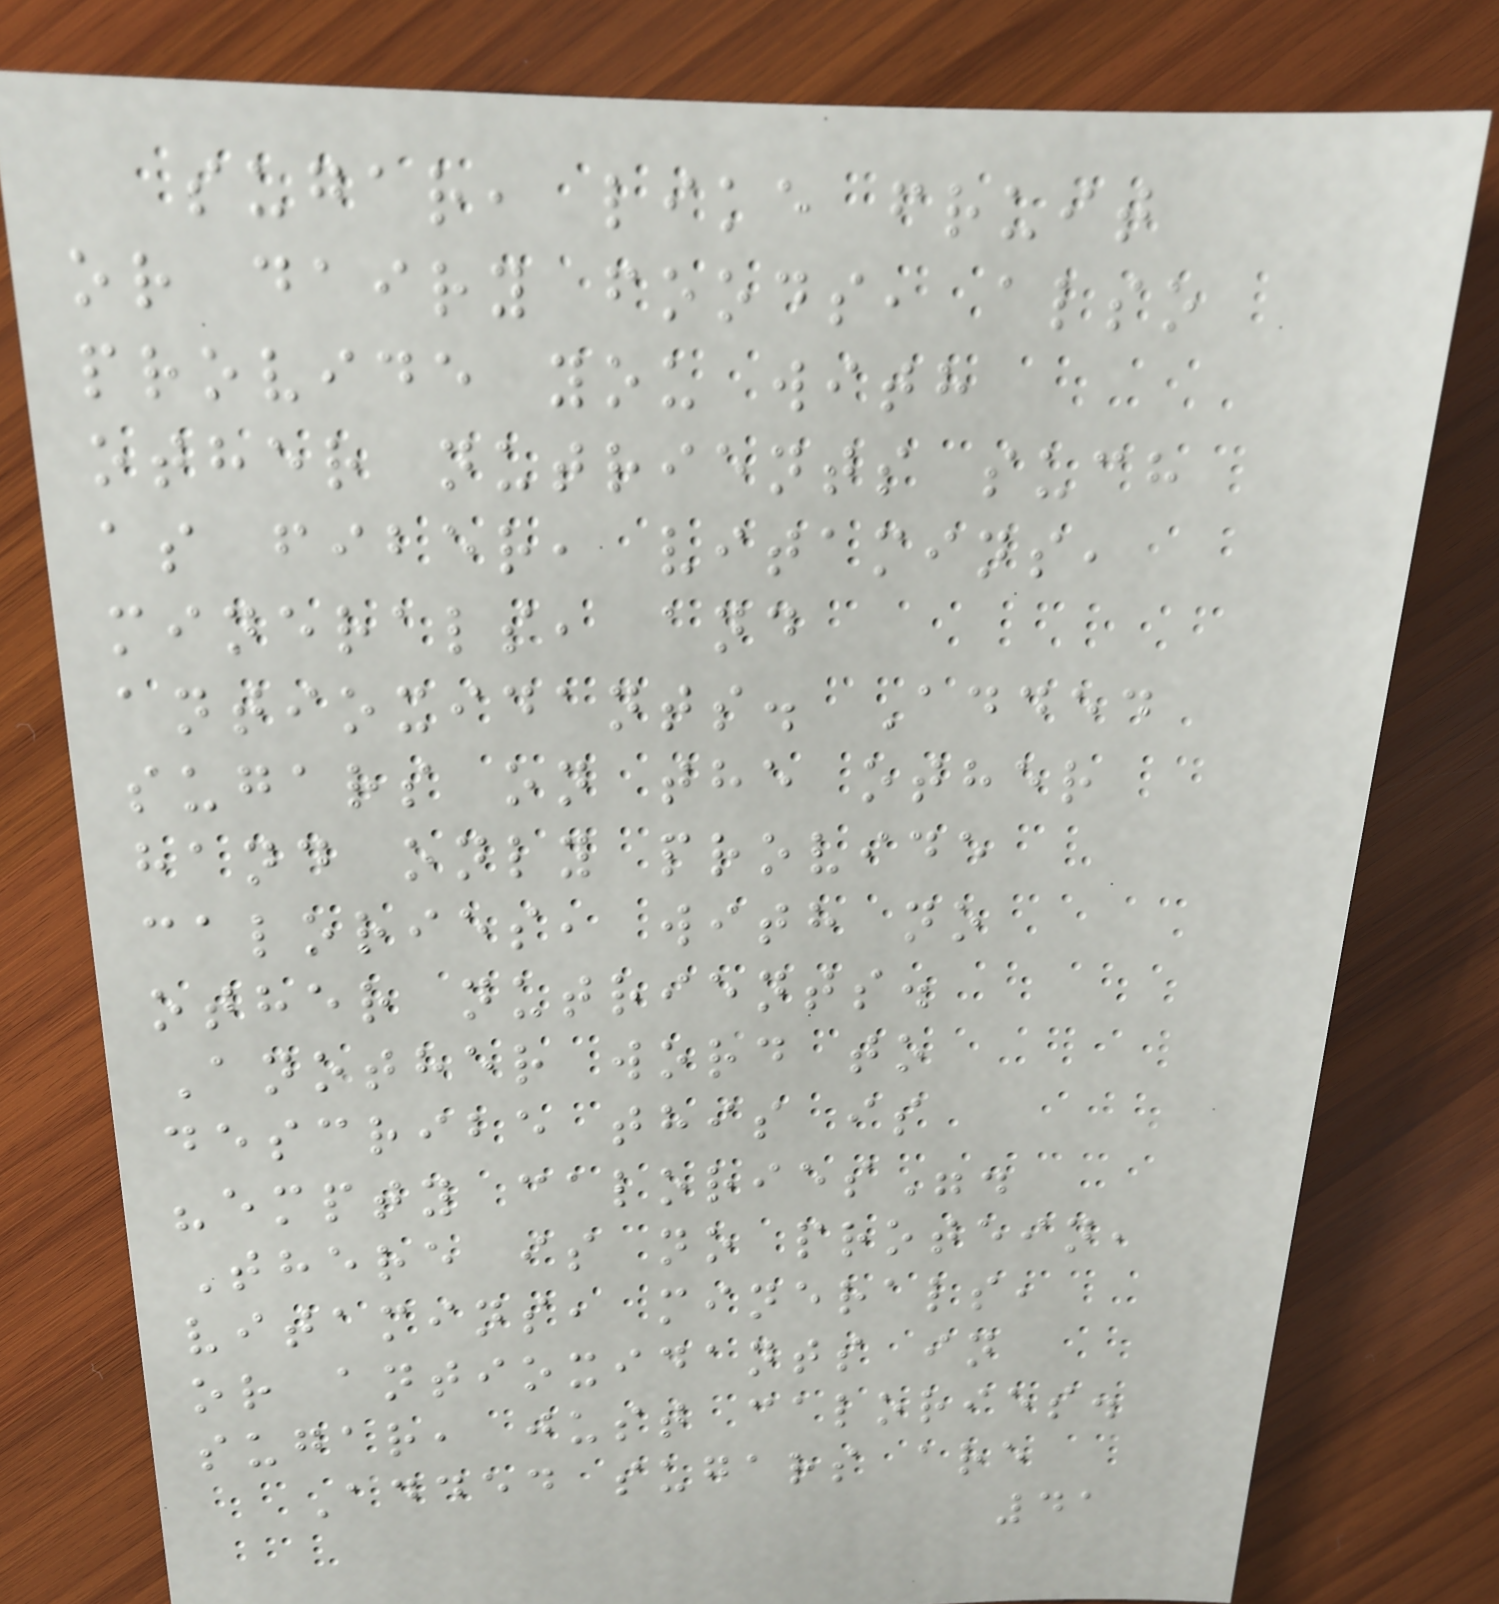sugar, like fruit
or dairy foods, also
provide you with
other nutrients such
as fiber, vitamins,
minerals, and
antioxidants. Added
sugars on the other
hand only provide
calories, with no
other nutrients.
Another word to
describe this is
"empty calories".
There is no protein,
vitamins, minerals,
or antioxidants in
sugar, just calories.
Added sugars are
41
